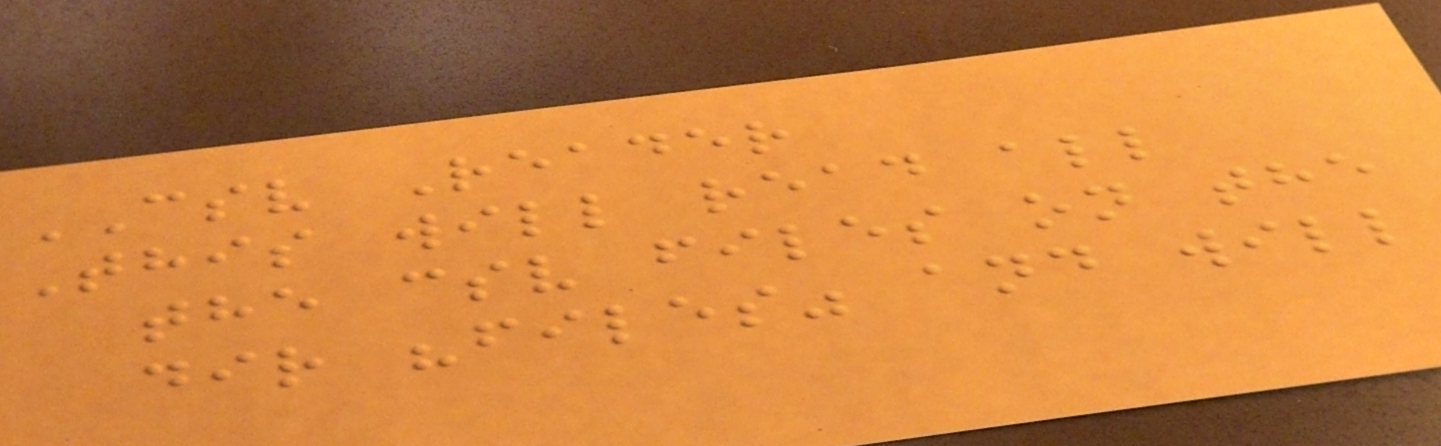CSV Reader
This will read all
the csv files on the
dir "files" and will
